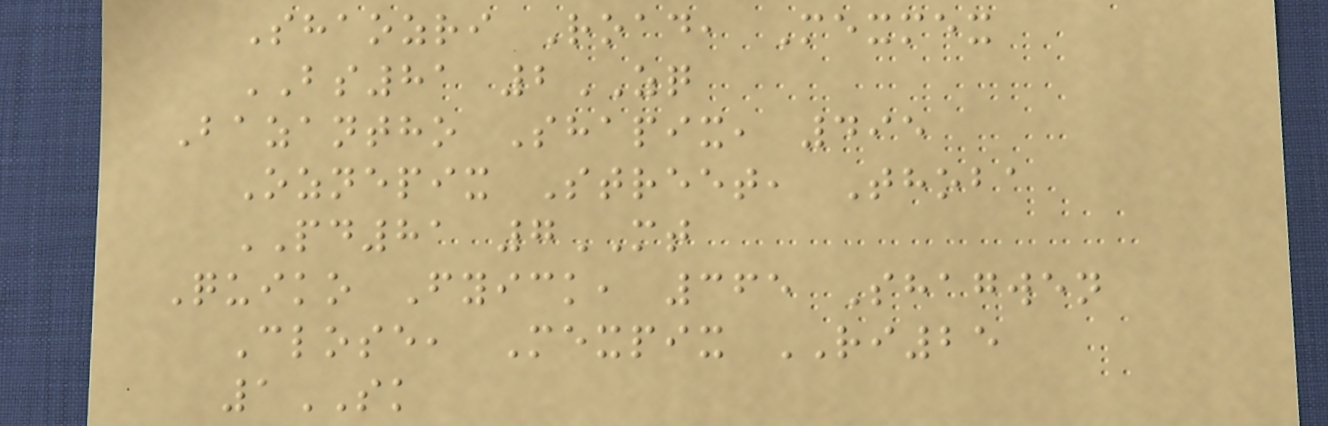Shaozri Road, Mexmex
BS81 2ZQ
Bazantho Shapix, 495
Oznepix Street, Thoba
PD81 7MT
Quiko Fyick, 365 Shagwen
Close, Mexpix RI25
1SK
